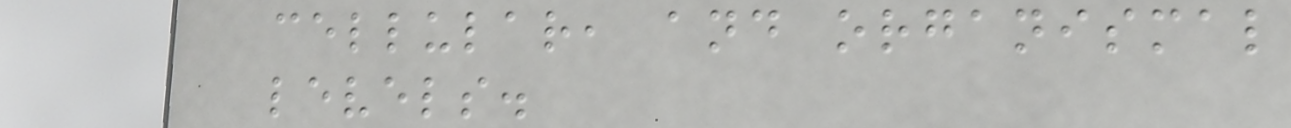cellular, and organismal
levels.
